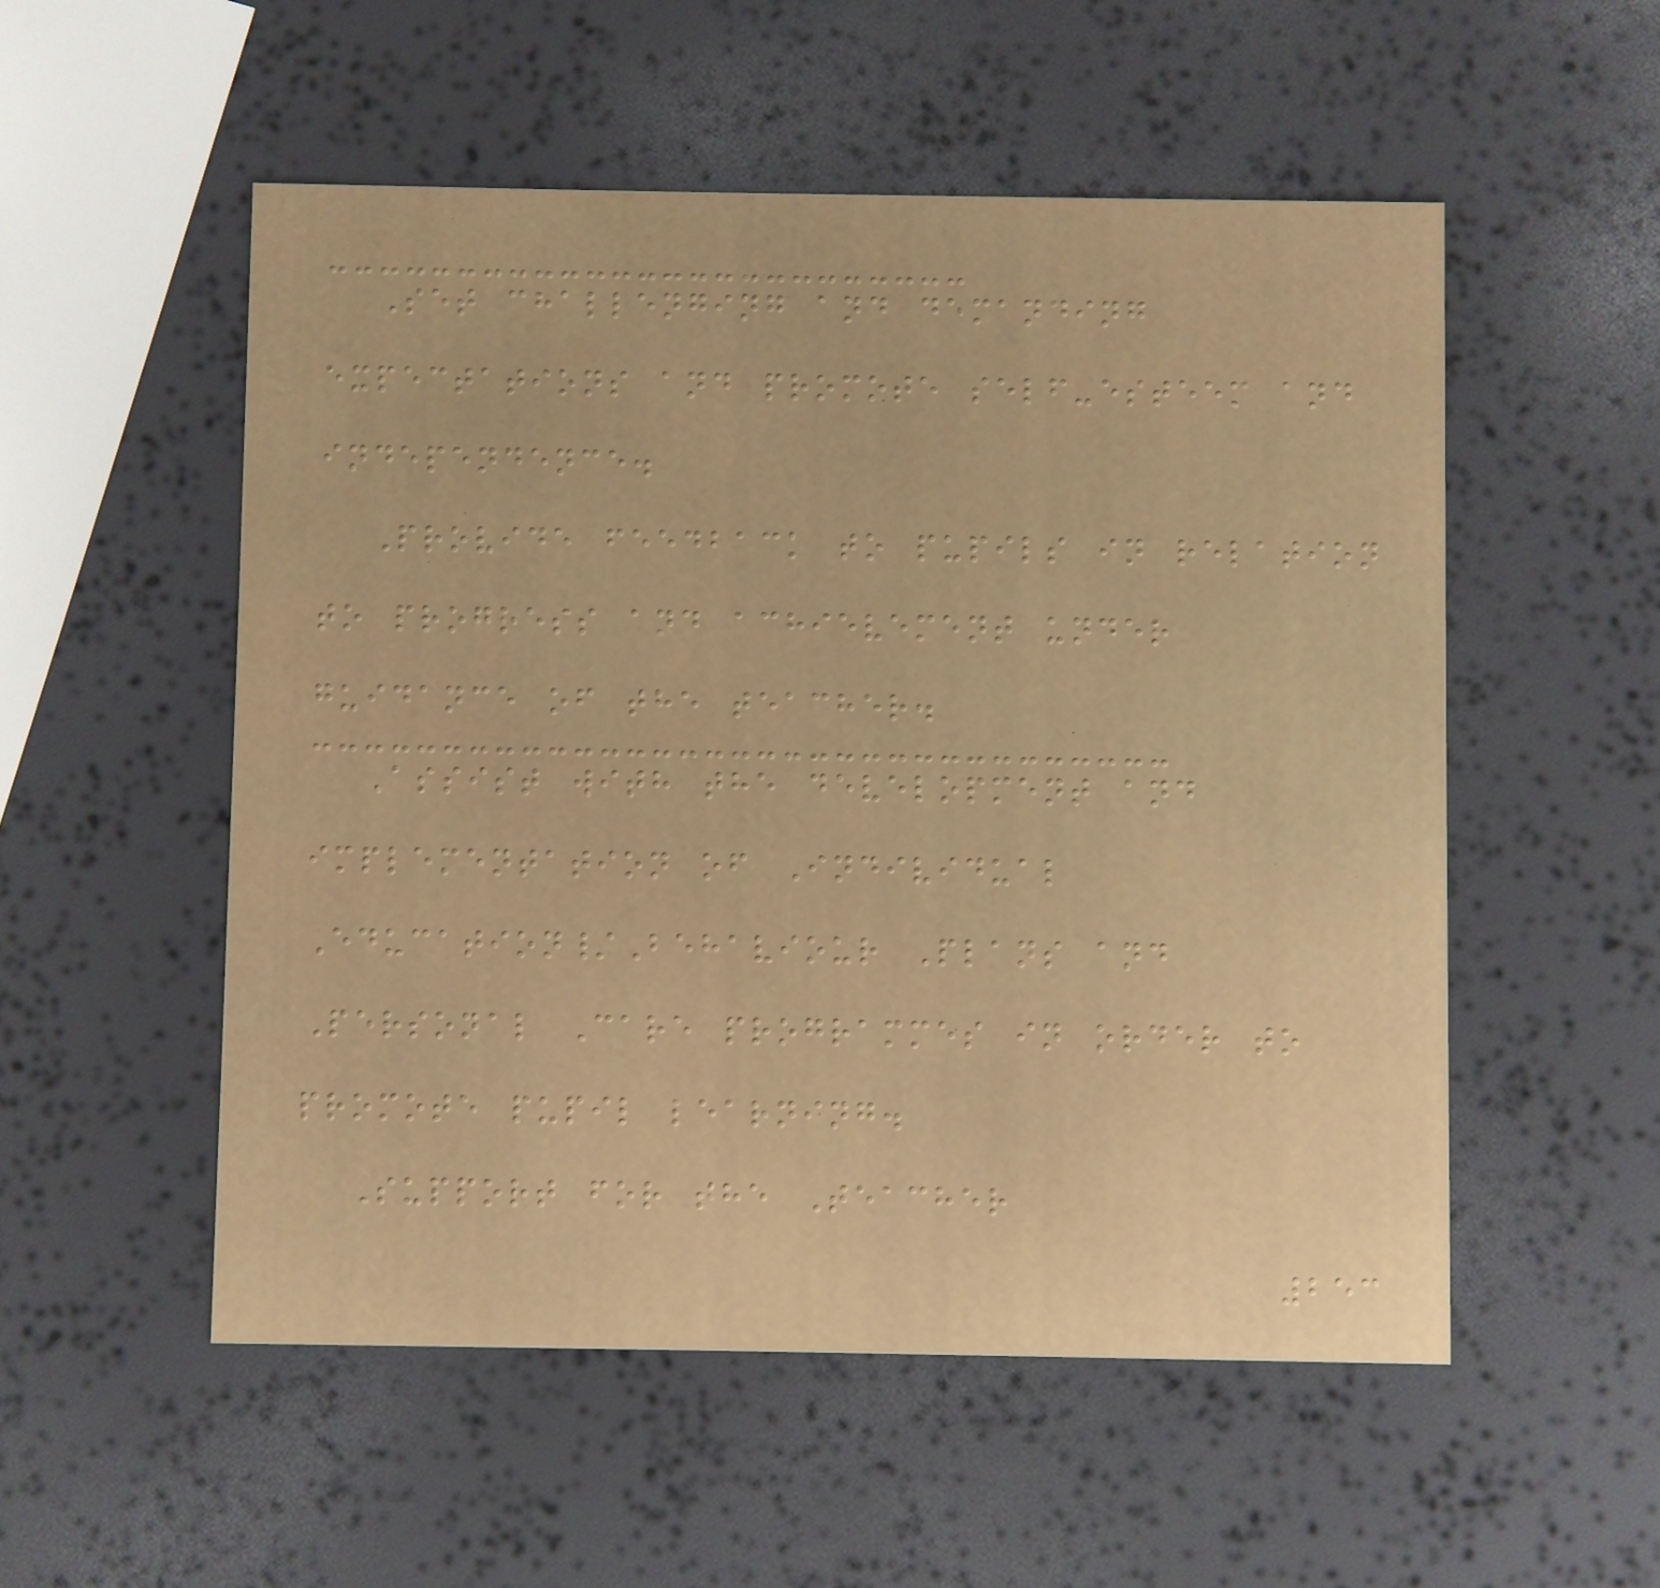Set challenging and demanding
expectations and promote self-esteem and
independence.
Provide feedback to pupils in relation
to progress and achievement under
guidance of the teacher.
Assist with the development and
implementation of Individual
Education/Behaviour Plans and
Personal Care programmes in order to
promote pupil learning.
Support for the Teacher
253
